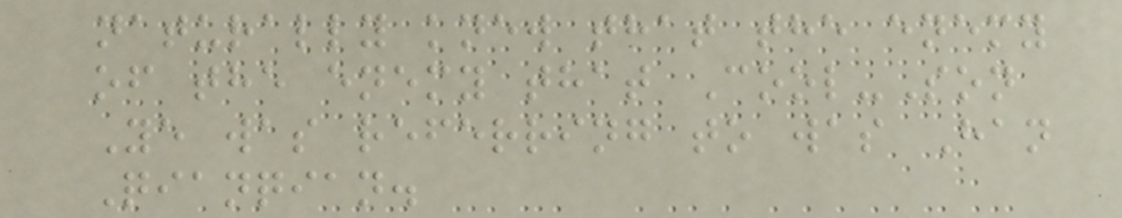naturally knew that the enemy
of the enemy that Cool-Son
Ye was referring to was Han
Qianqian.
